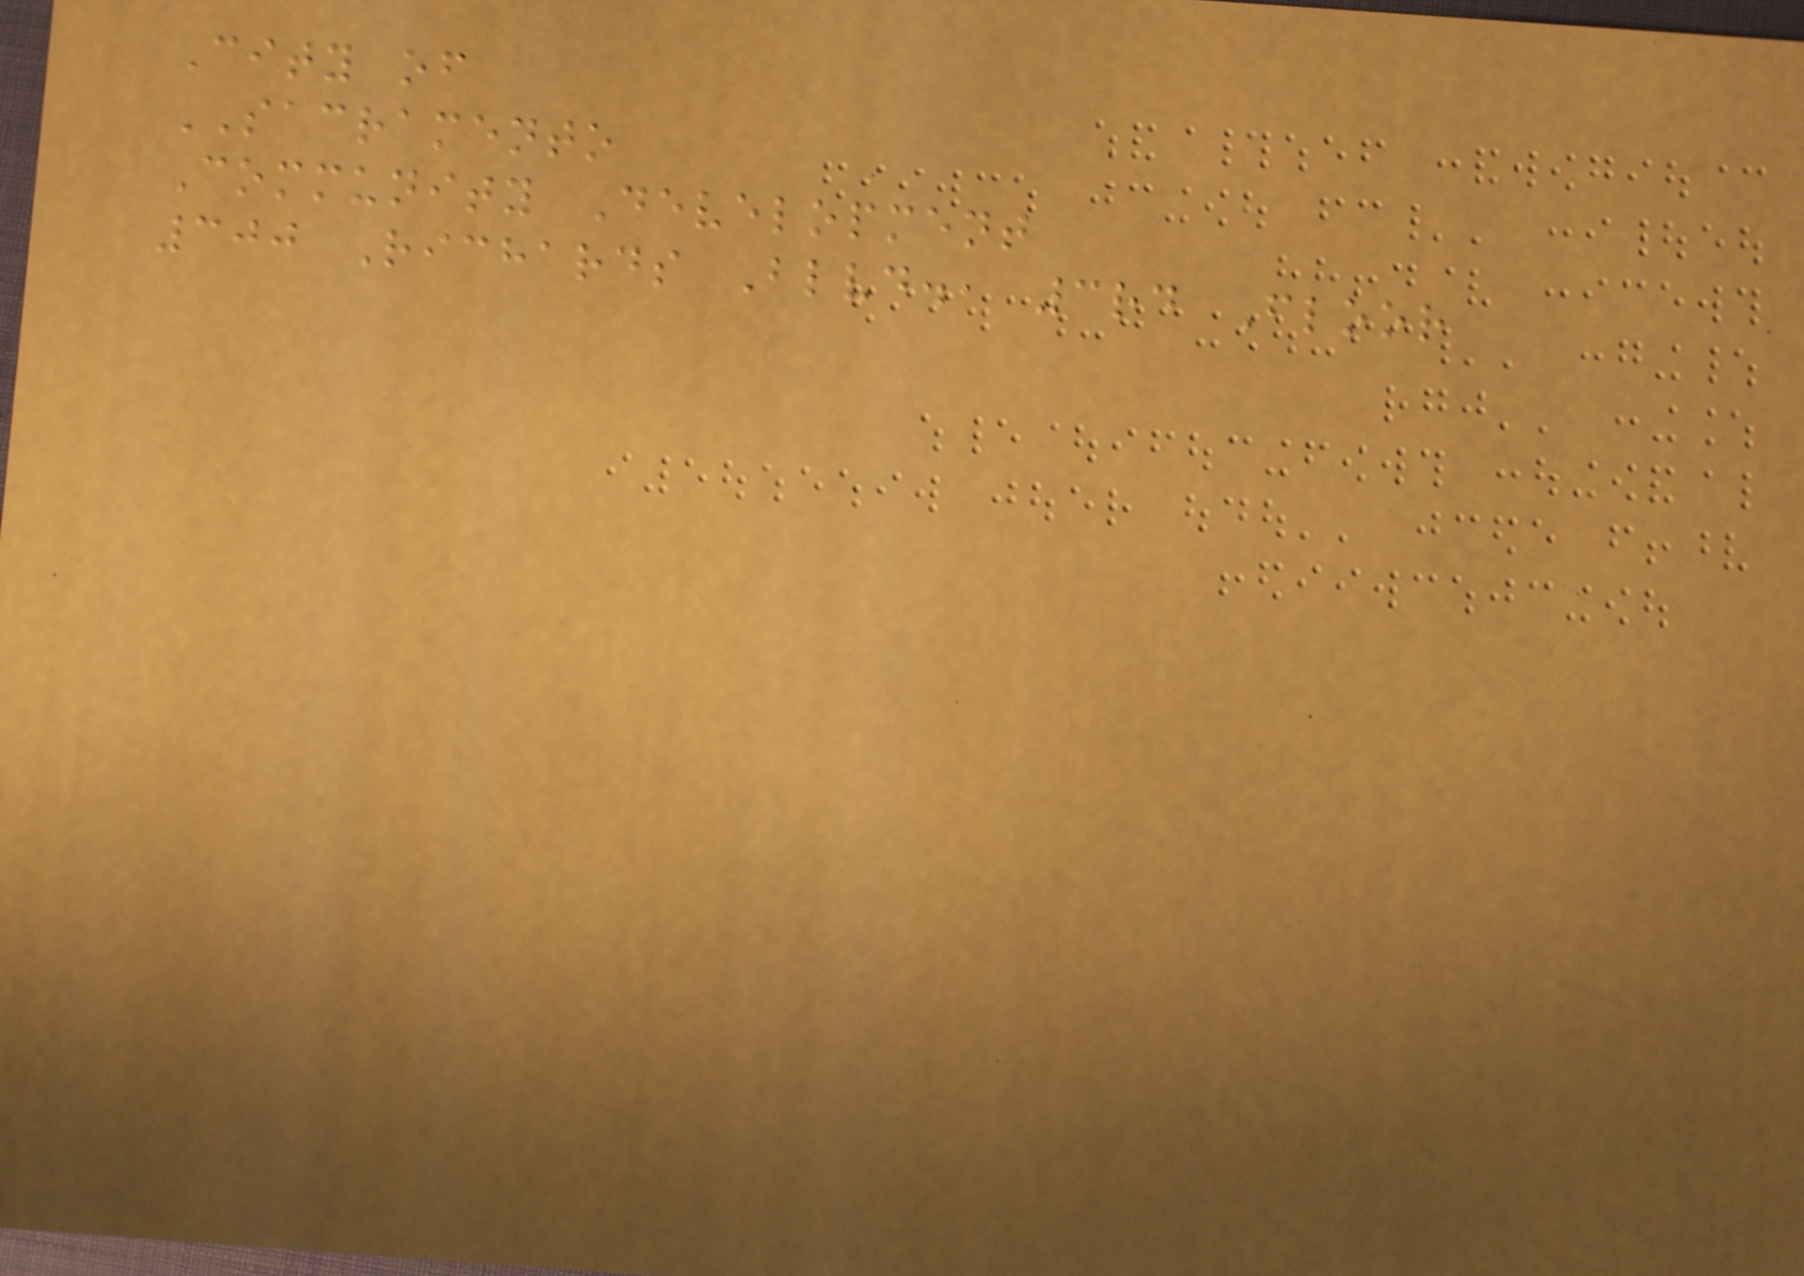City of
SACRAMENTO
Community Development
300 Richards Blvd., 3rd Floor
